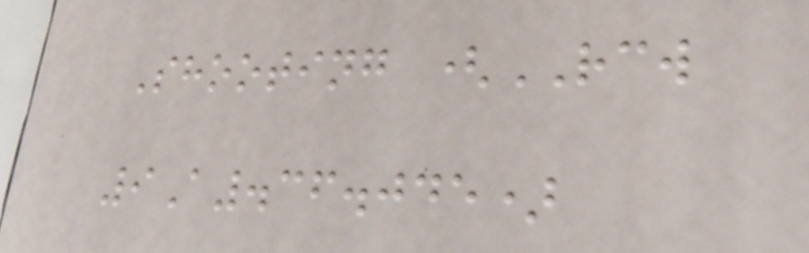Shooting (RCW
9A.36.045)
